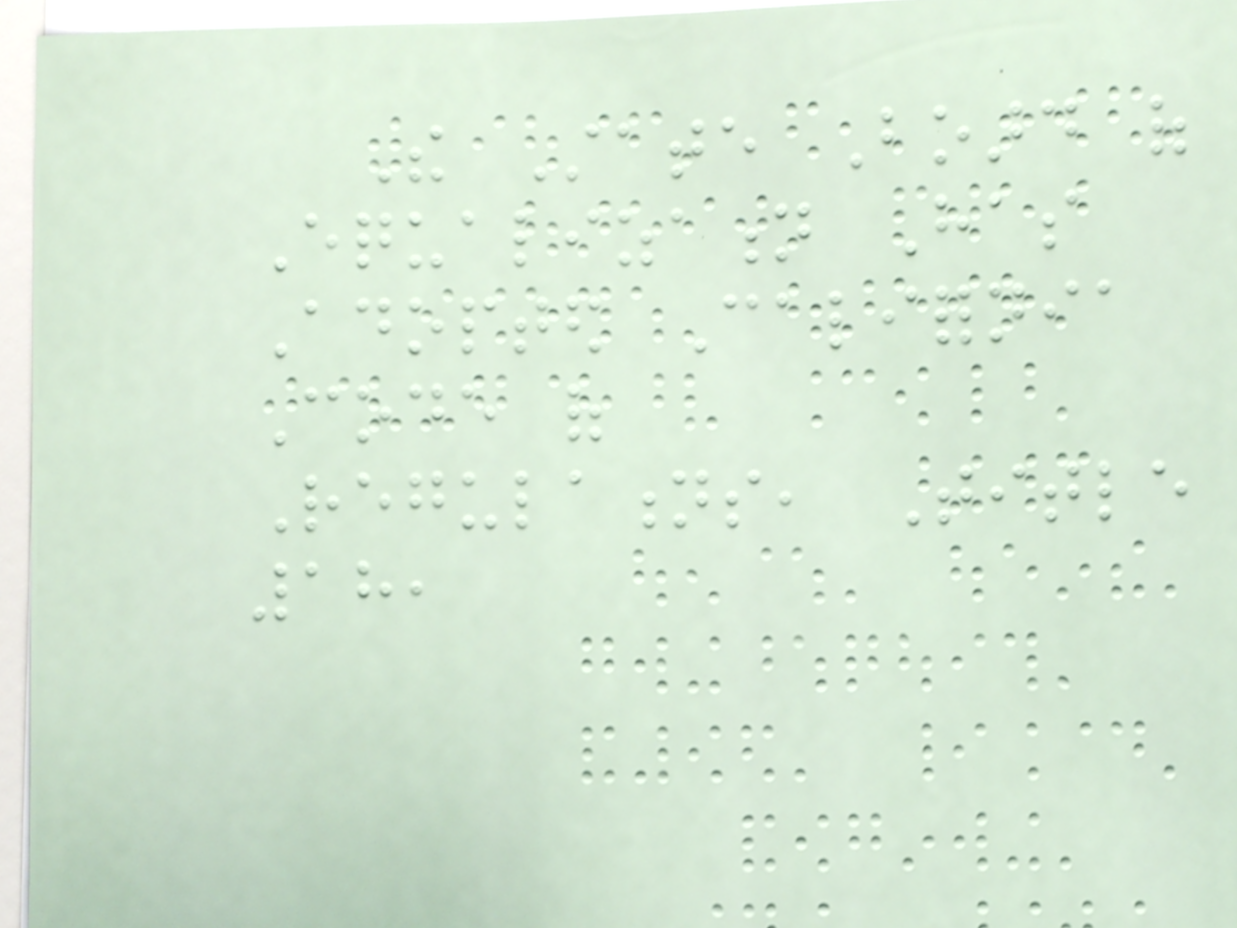The State Board of
Equalization Has
Adopted California
Code of
Regulations, Title
18,
